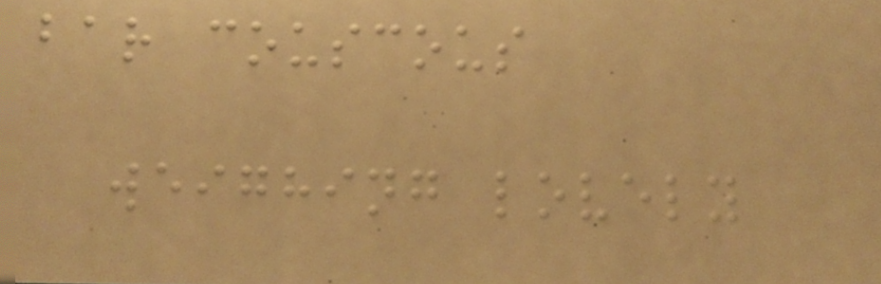bar couscous
weighing lovely
